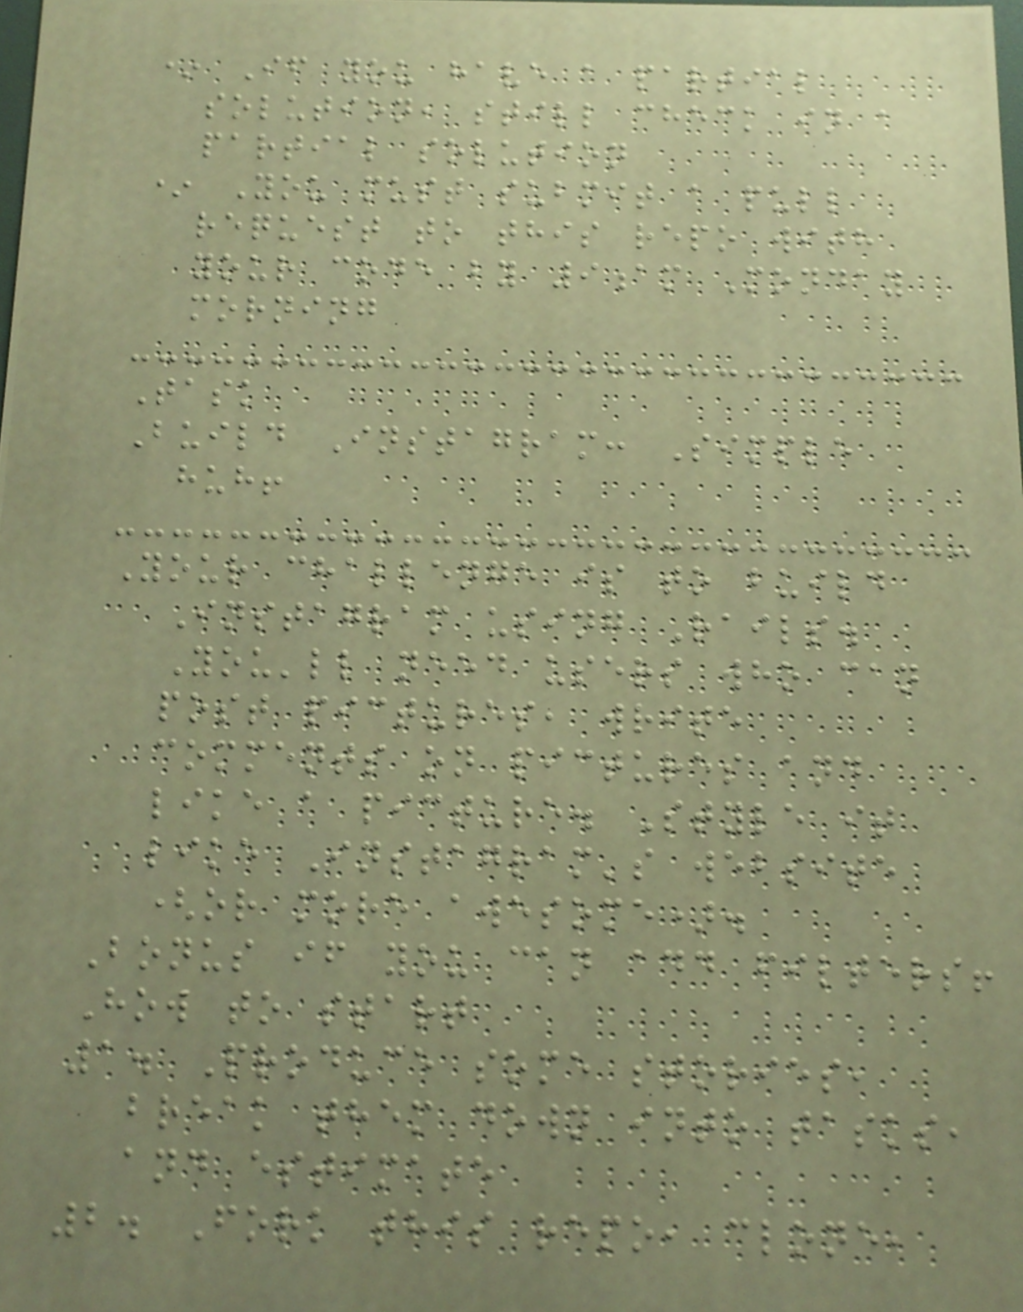* If you have a partial
solution, still check in a
partial solution
* You must submit a pull
request to this repo with
your code by 9am Monday
morning
Task
Build Instagram: Simple
huh!
Your challenge is to build
Instagram using Rails.
You'll need users who can
post pictures, write
comments on pictures and
like a picture. Style it
like Instagram's website
(or more awesome).
Bonus if you can add filters!
How to start
1. Produce some stories,
break them down into tasks,
and estimate
2. Fork this repo, clone,
